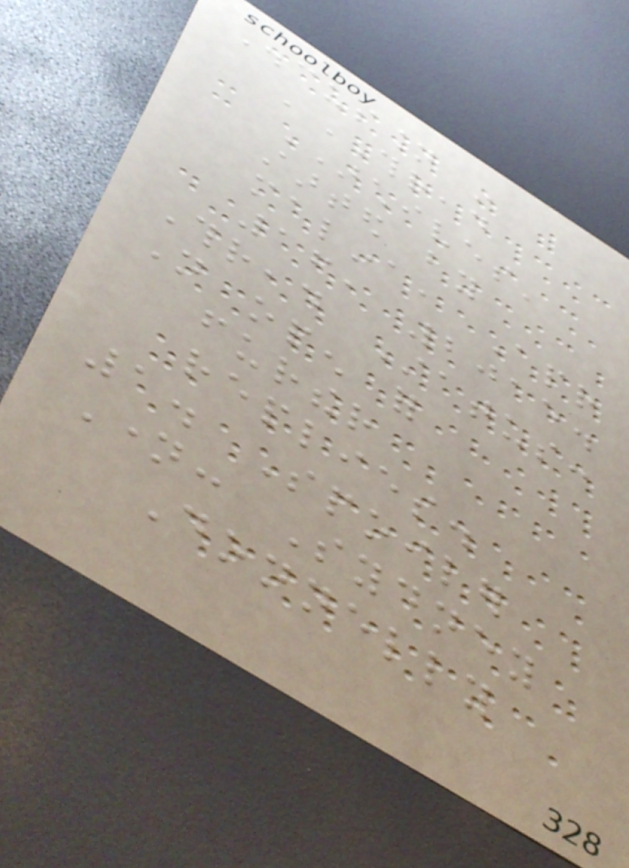Discussion in
'THREAD
ARCHIVES'
started by
malina, Apr
16, 2015.
Thread Status:
Not open for
further
replies.
1. Spoiler
Name: Sydney
Donnelly
